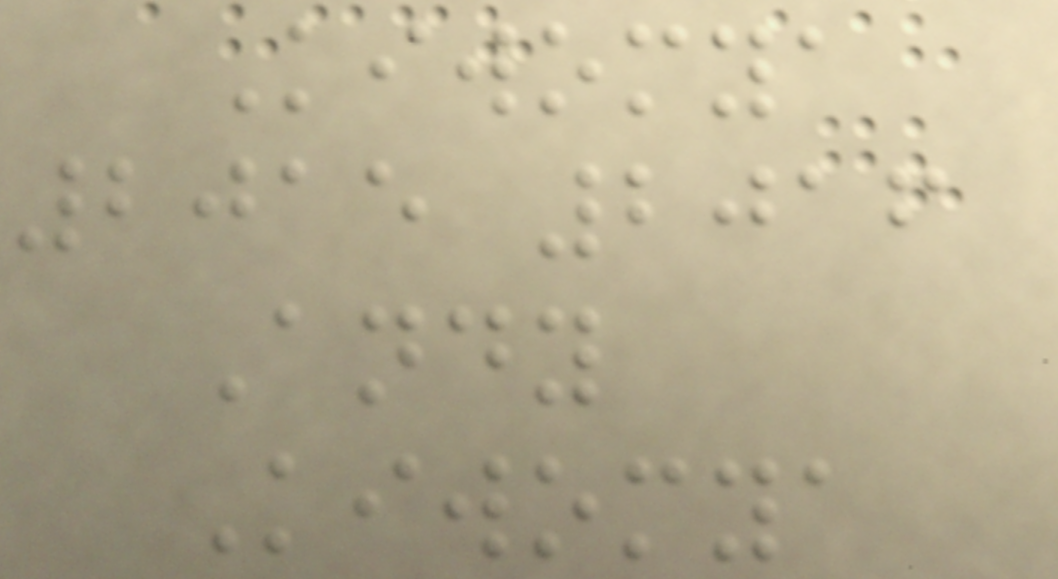Kiwomya
2015 2016
Andy
Kiwomya
